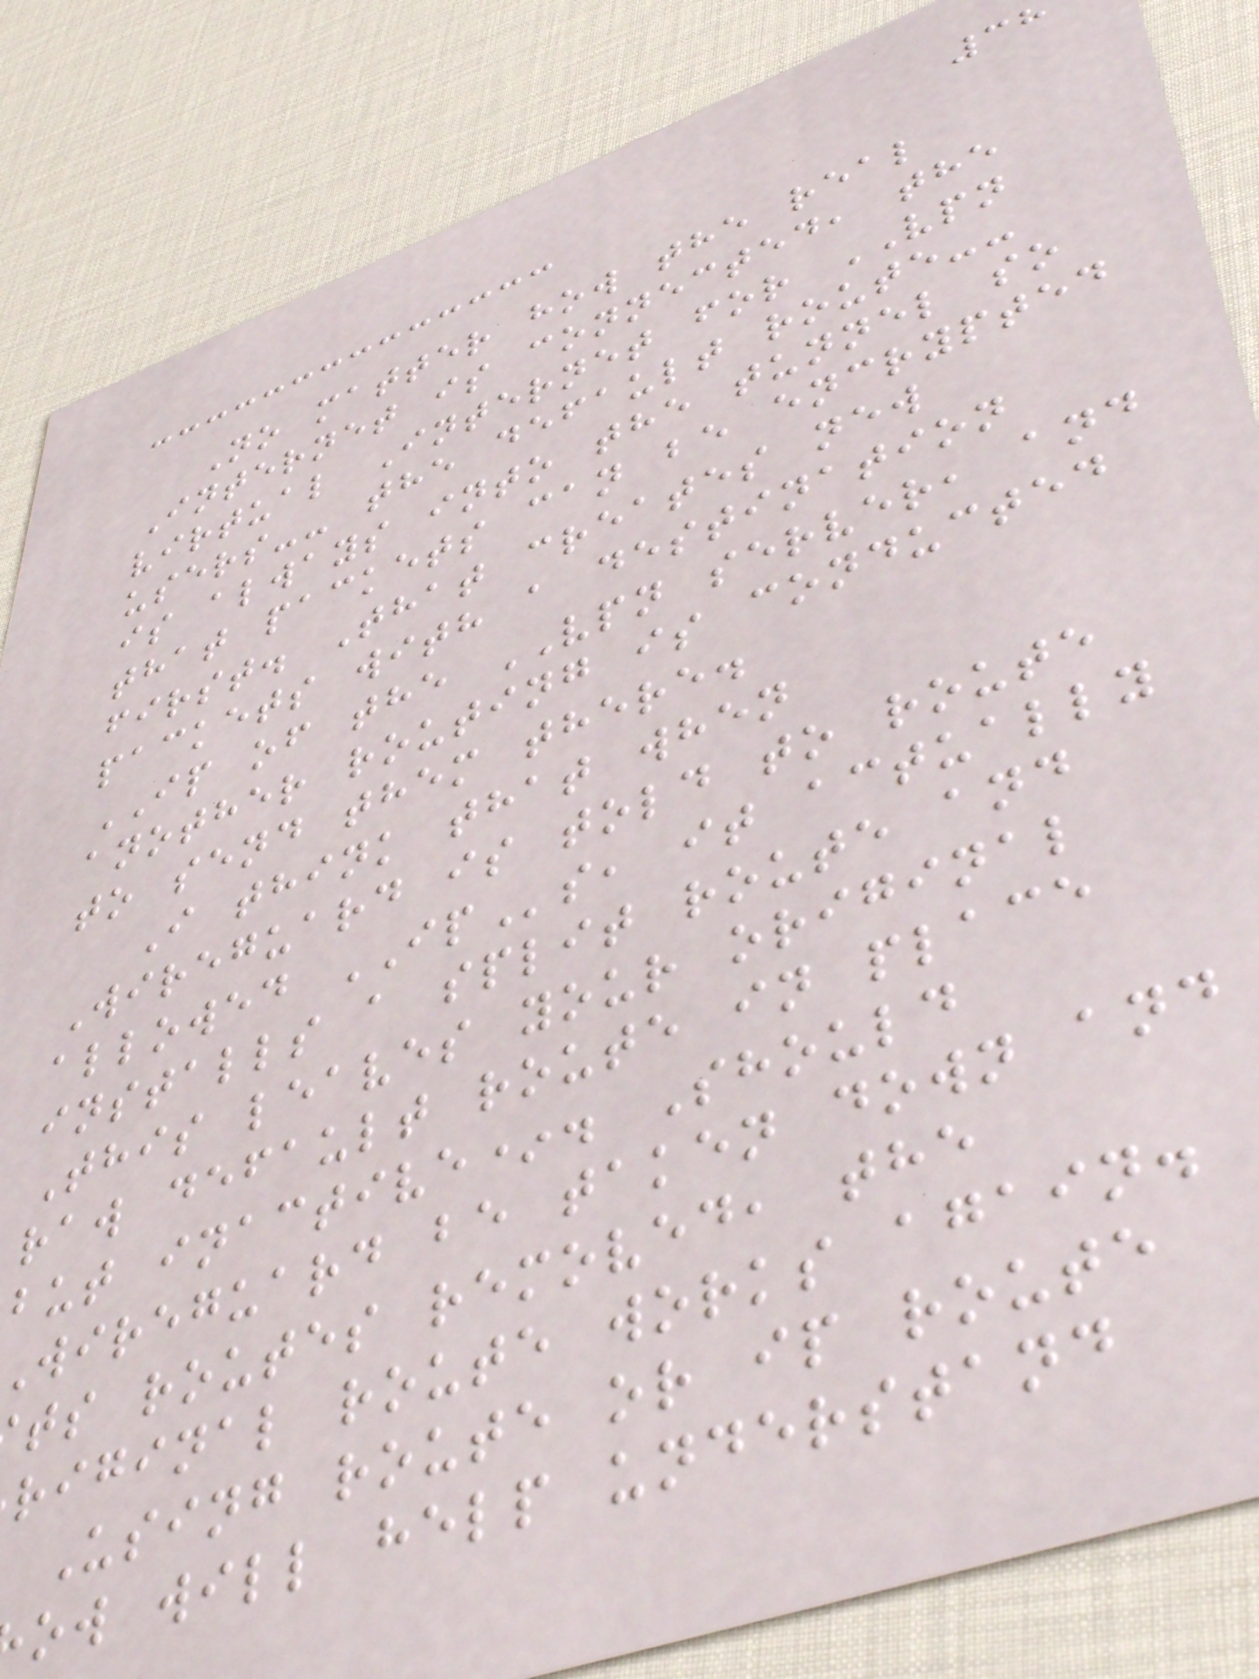38
No matter how the real
Internet is connected, the
virtual Internet for VPN
users-- the default route--
is always into the tunnel so
that packets can be encrypted
first. That creates new
packets with a destination
IP of the VPN server, and
another routing is conducted
to send them there.
I think that when
Wireguard is told to route
allowed IPs, it actually
installs a split route and
This leaves your original
raw default route in place
but inactive*. Should
wireguard be taken down and
ts routes removed, the
riginal route works again.
Using route or ip route
ow will help understand
